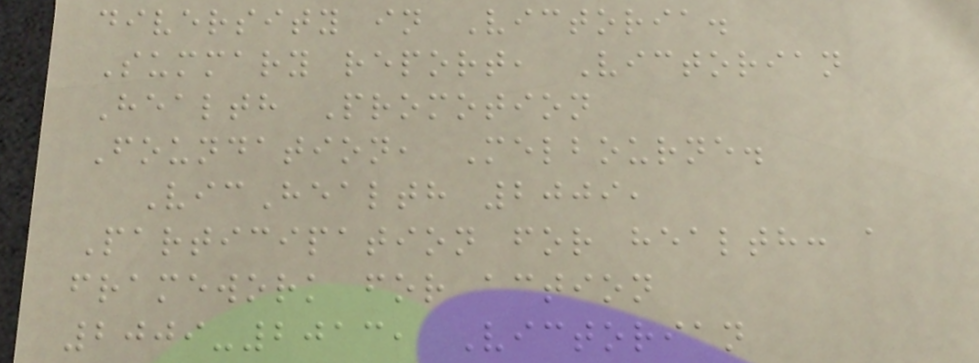diversity in Victoria.
Summary report, Victorian
Health Promotion
Foundation, Melbourne.
VicHealth 2009,
Participation for health: a
framework for action
2009-2013, Victorian
